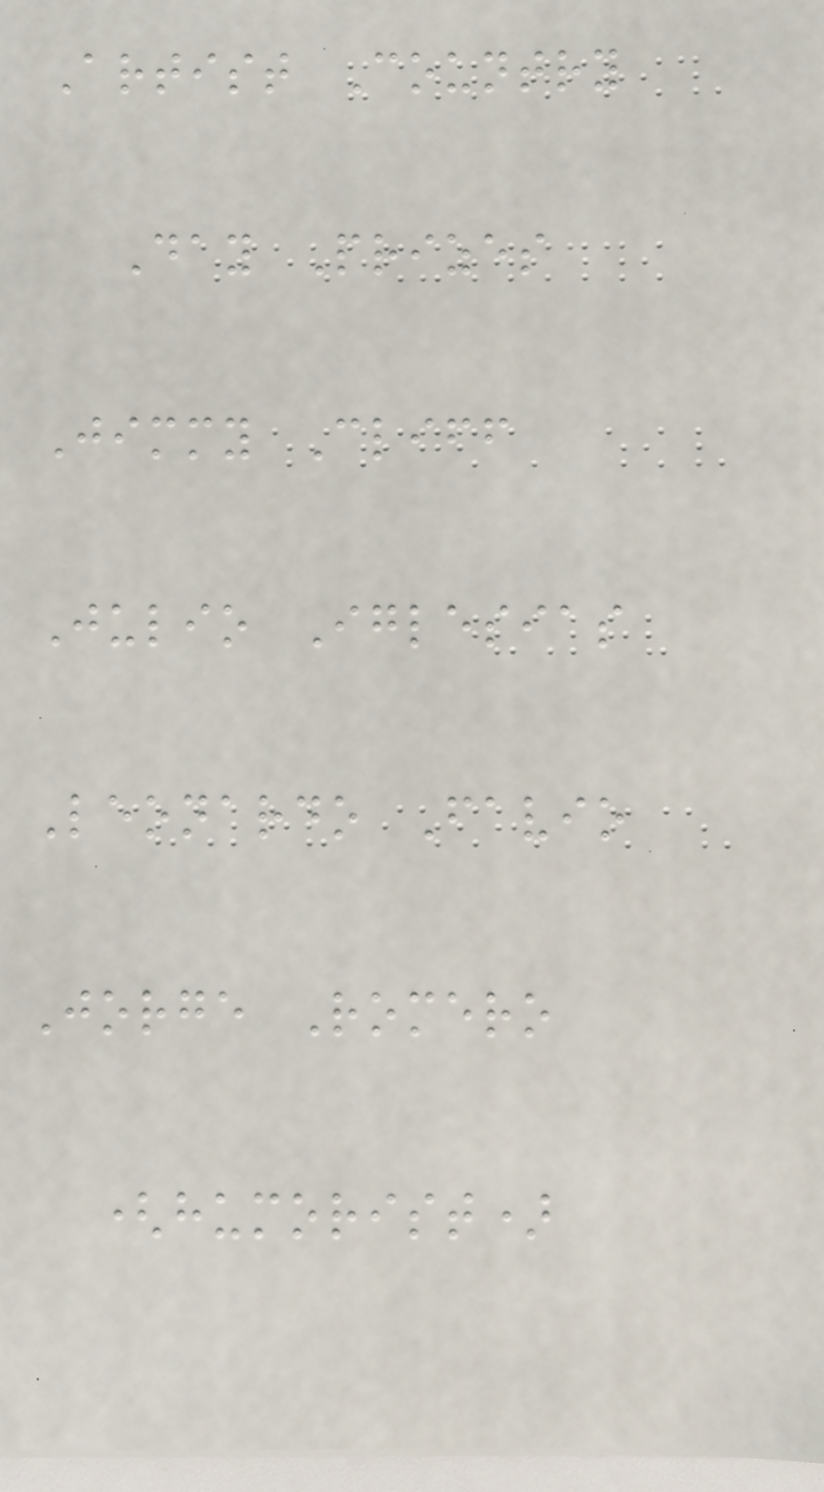Artist Country
Day Prizes
Jimmy Cliff
Julio Iglesias
Leonardo Favio
Jorge Romero
(humorist)
